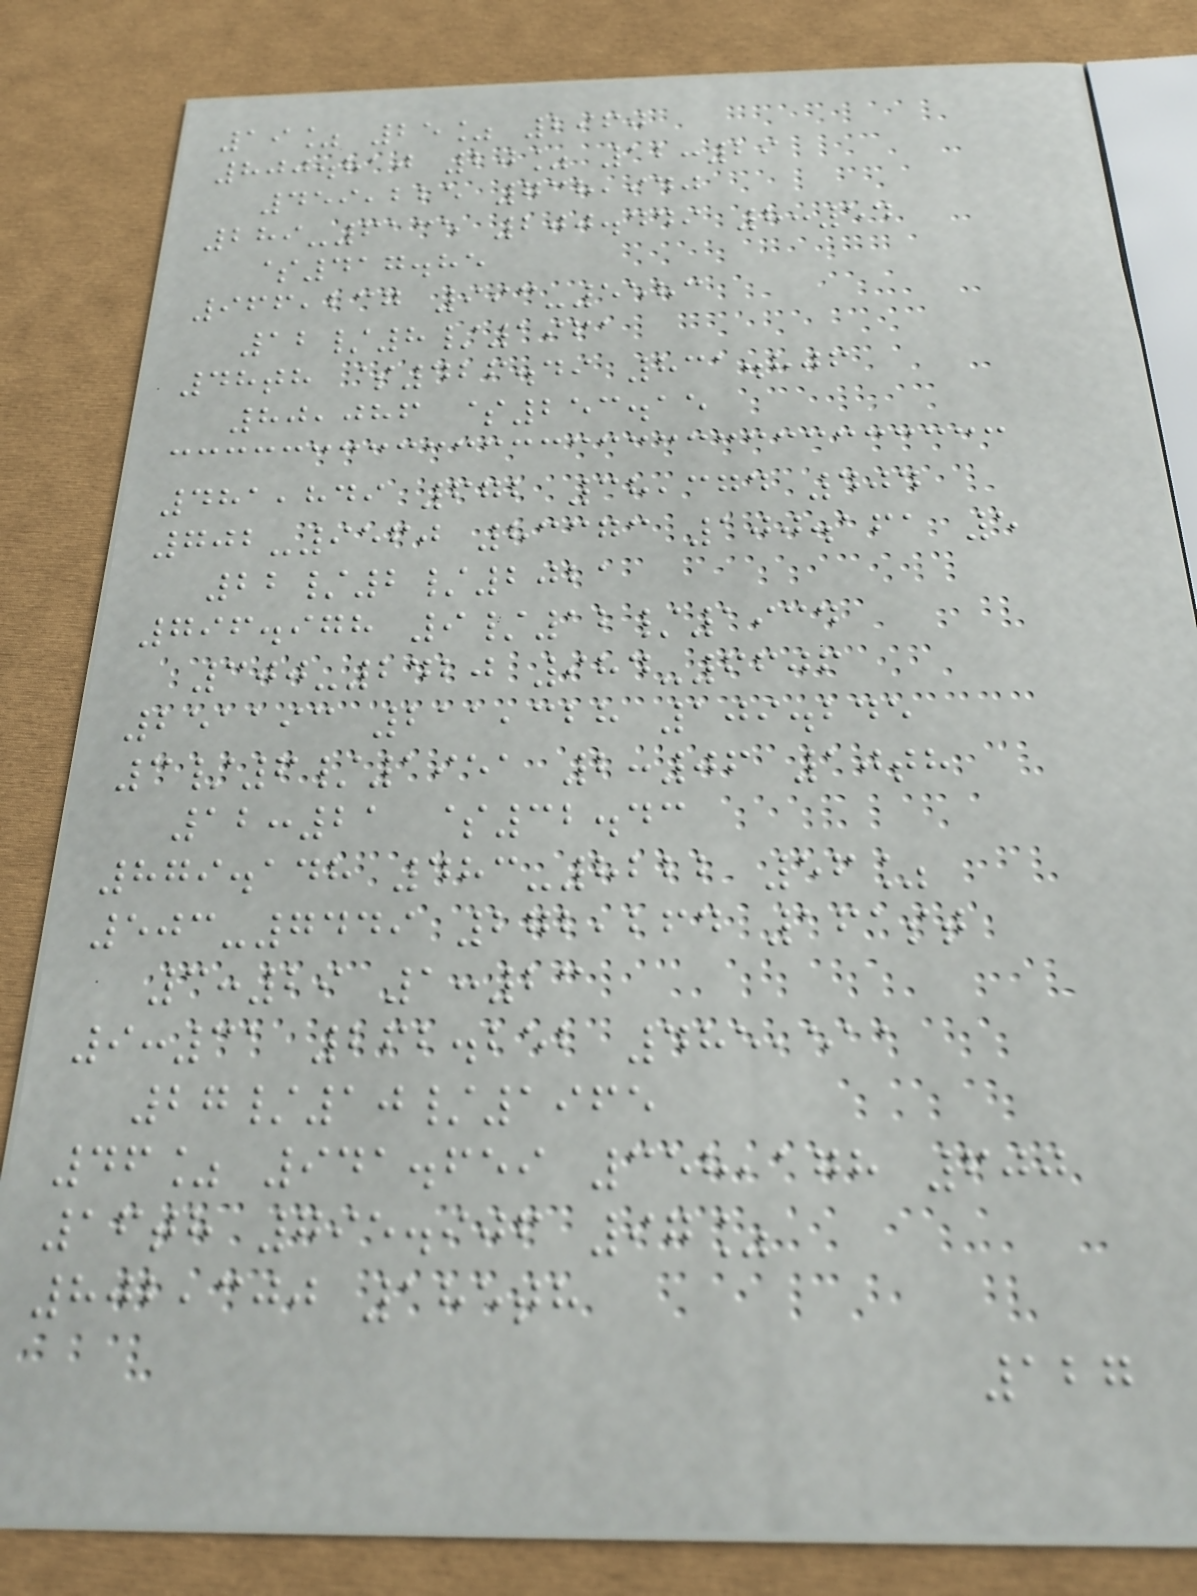19% 25% 2960
800.810 20% 12:29
459,225 738,940
289-6135 200.449 8:54
$417.85
966,237 993-5583
12/8/1961
48th $426.49 831.806
80,086 $253.15
481,849 672 38,374 404
702-9560 83373 100.161 5
22/2/2021
796.978 9/12/1934
300-2420 984-6606
251193 211,328 109.245
3/6/1951 2:06 10th
12:21 $32.43
879.148 483-8222 56%
503-7449 272,264 161st
3:29 1:23
9:31 262.252 485,511
27/10/1965
46% 941.659 358,178 600
16th 795.906 97%
802,300 185th
127
